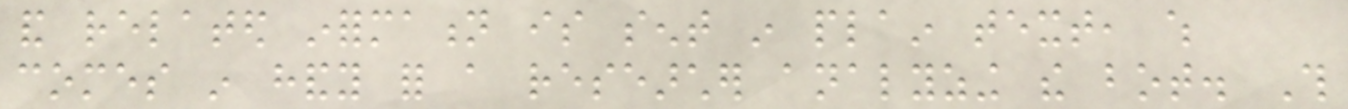and related information is sent in plain text, which
comes in handy for a researcher analyzing the bot. This
